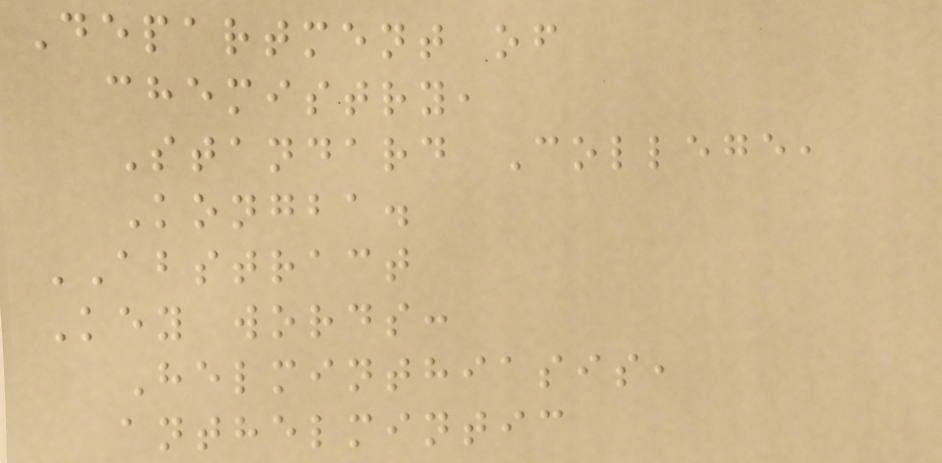Department of
chemistry,
Standard College,
Kongba.
ABSTRACT
Key words:
Helminthiasis,
anthelmintic
